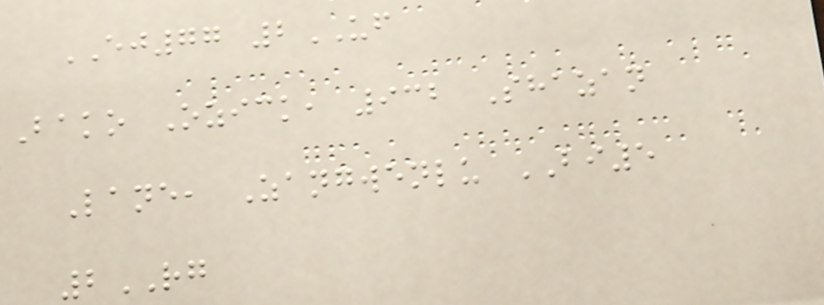EJ77 2UF
Bako Ozick, 932 Shazan
Lane, Zangwenlu BI5
2RG
